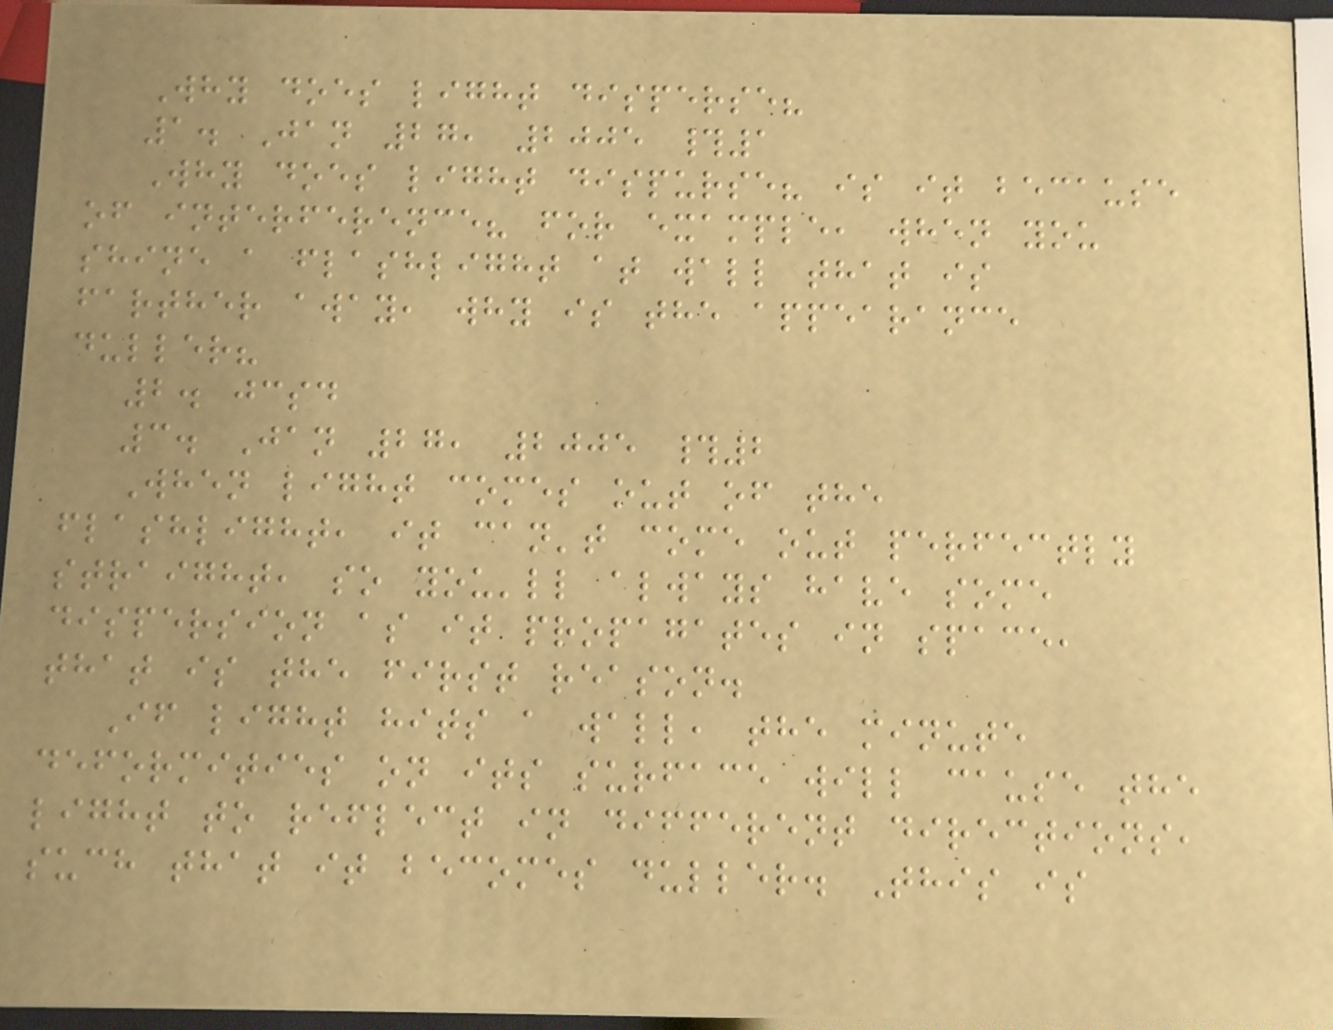Why does light disperse?
1. Jan 27, 2005 #1
Why does light dispurse? is it because
of interference? for example, when you
shine a flashlight at wall that is
farther away, why is the appearance
duller?
2. jcsd
3. Jan 27, 2005 #2
When light comes out of the
flashlight, it can't come out perfectly
straight, so you'll always have some
dispersion as it propagates in space,
that is the first reason.
If light hits a wall, the minute
deformities on its surface will cause the
light to reflect in different directions,
such that it becomes duller. This is
